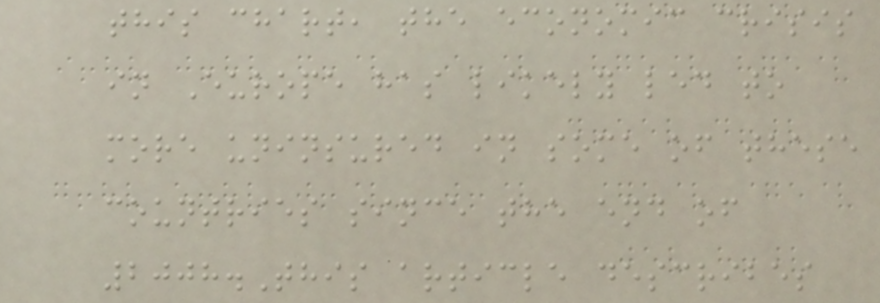this chart, the economic crisis
in Europe has likely led to
more uninsured in some of these
countries since the end of
2008.This article describes
